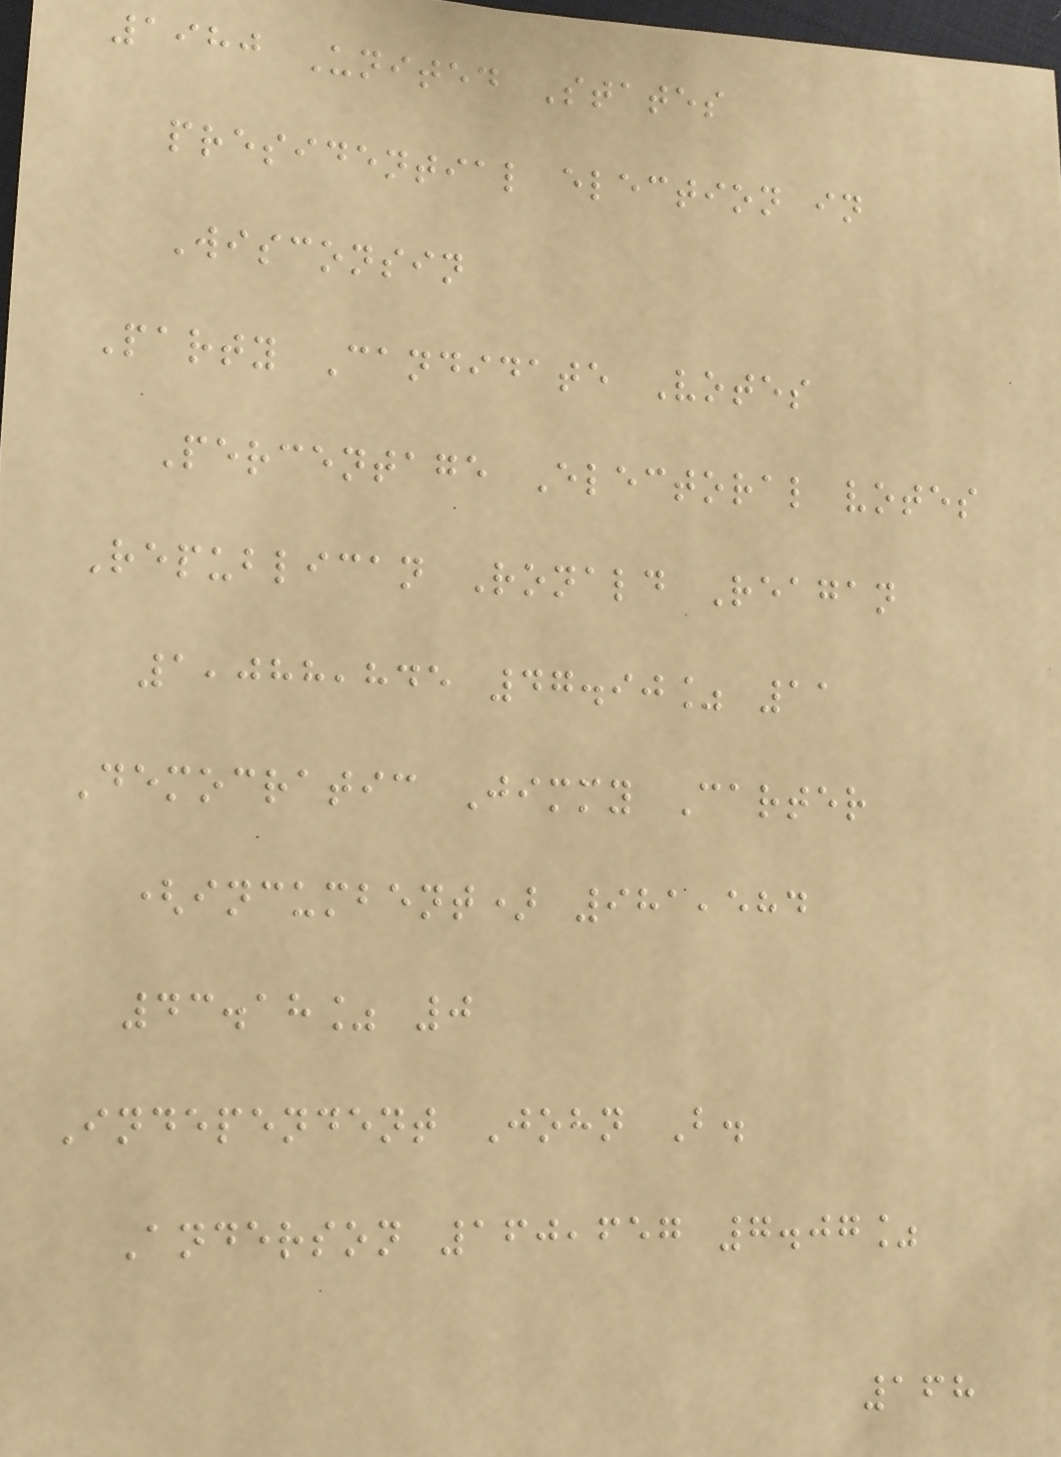1980 United States
presidential election in
Wisconsin
Party Candidate Votes
Percentage Electoral votes
Republican Ronald Reagan
1,088,845 47.90% 11
Democratic Jimmy Carter
(incumbent) 981,584
43.18% 0
Independent John B.
Anderson 160,657 7.07%
168
